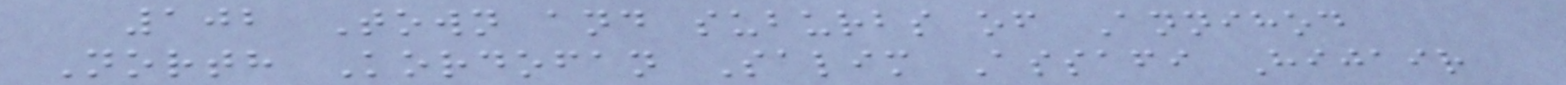102 Town and suburbs of Annihod
North Kordofan Salim Assafi Hijair
